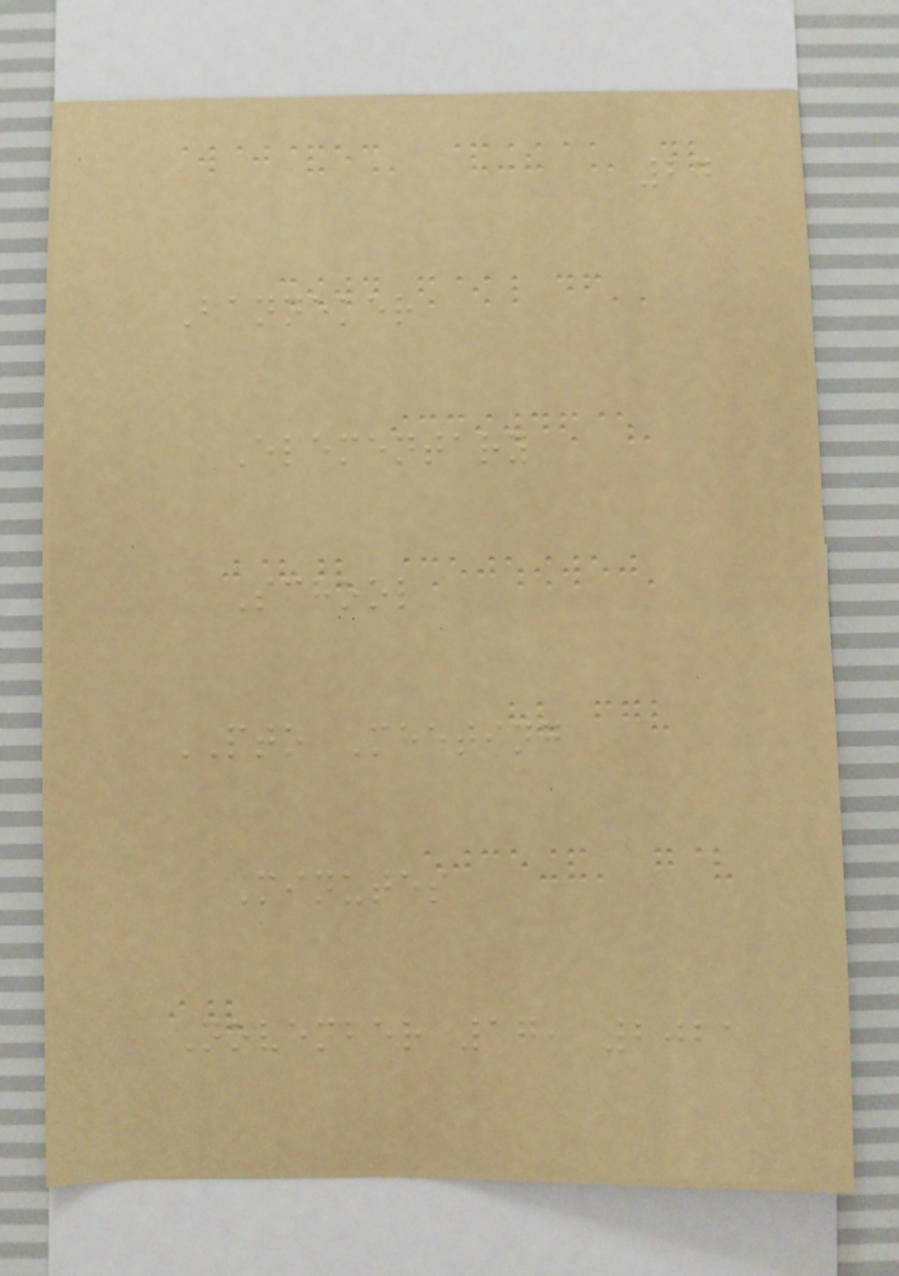24
Banneker
Elementary
School
PTO Meeting
Minutes
November 17, 2021
